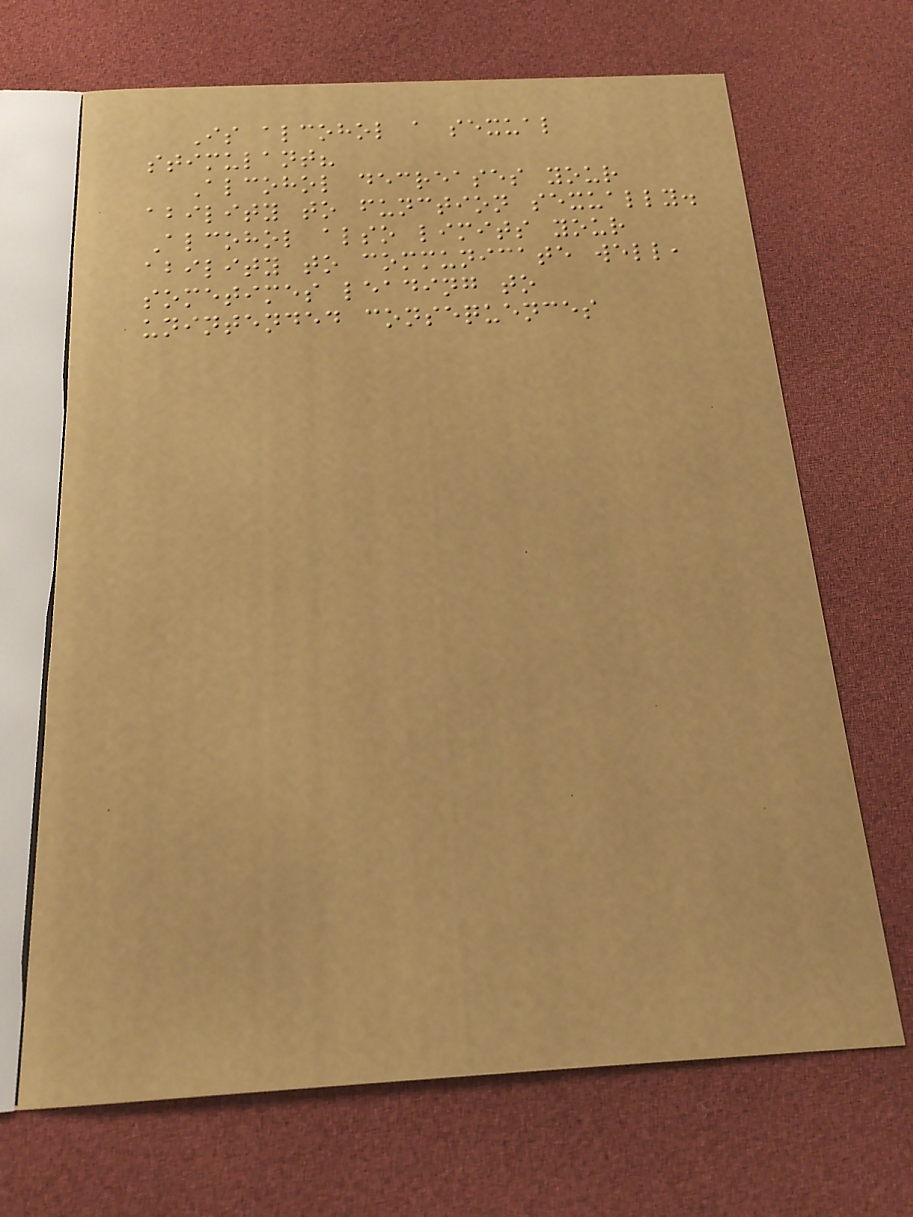Is alcohol a sexual
stimulant?
Alcohol decreases your
ability to function sexually.
Alcohol also limits your
ability to communicate well,
sometimes leading to
unintended consequences
